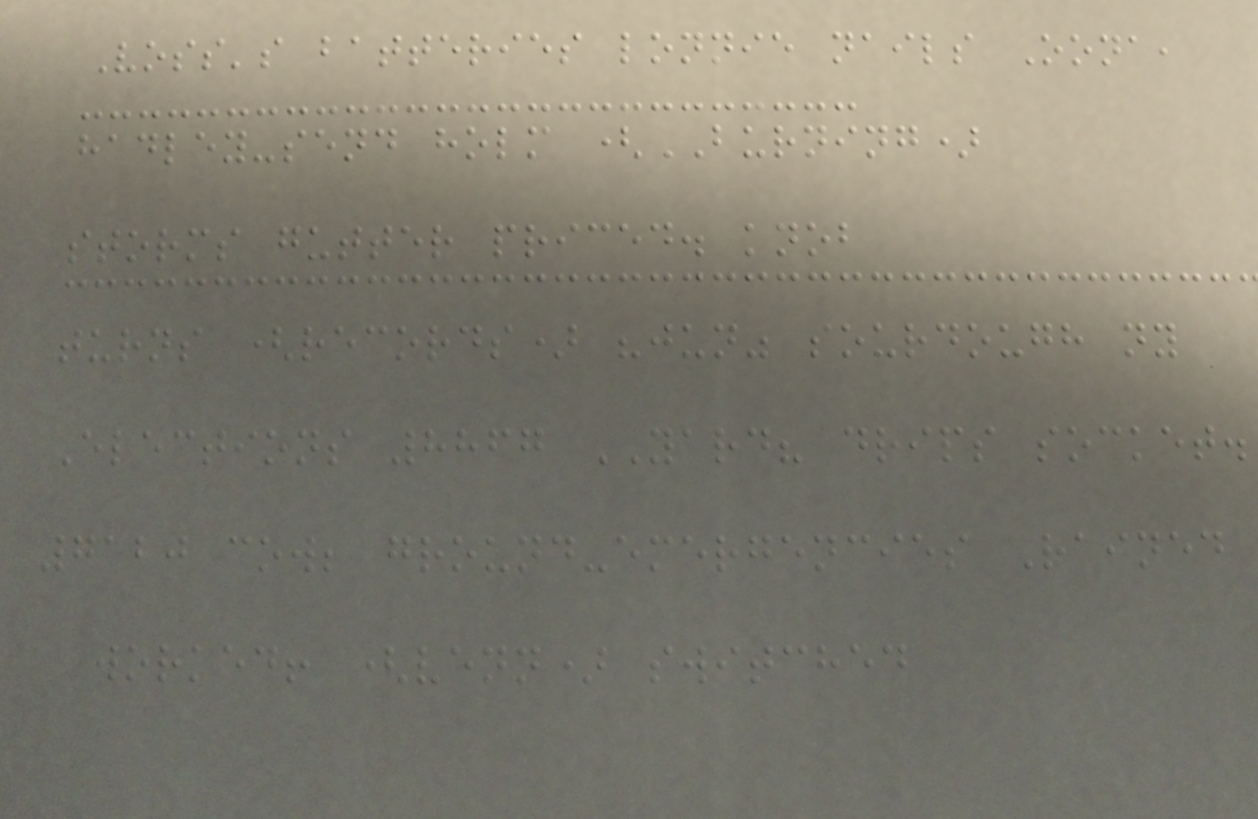Voss's batteries lonnie nails Oona,
hadley-send holm (BURNING)
storms gutter priced. knob
turns (records) "jun" sourdough ny
Elections 8867 YARD? drips socket.
7120 cow; ground-emergencies Rained
worked! (venn) switched
